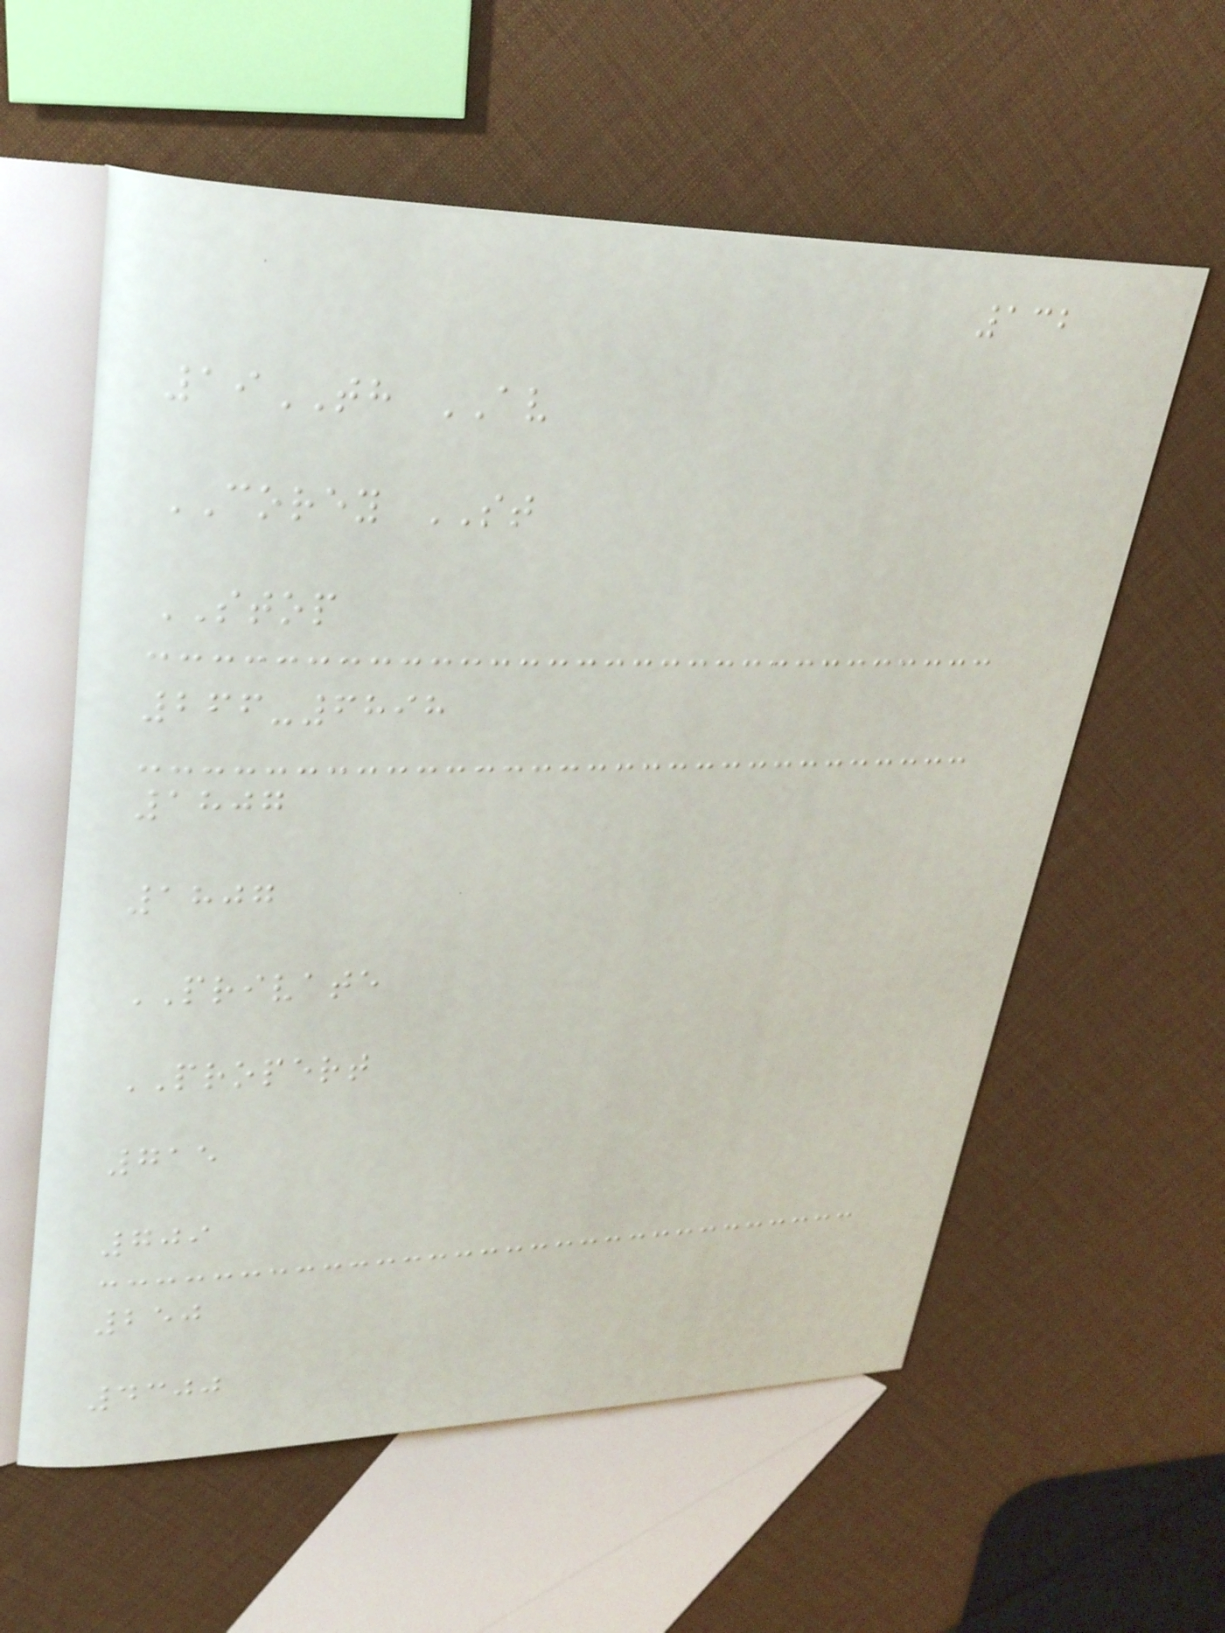132
19TH AV
COREY ST
STOP
266-6898
1807
1807
PRIVATE
PROPERT
715
709
250
4300
